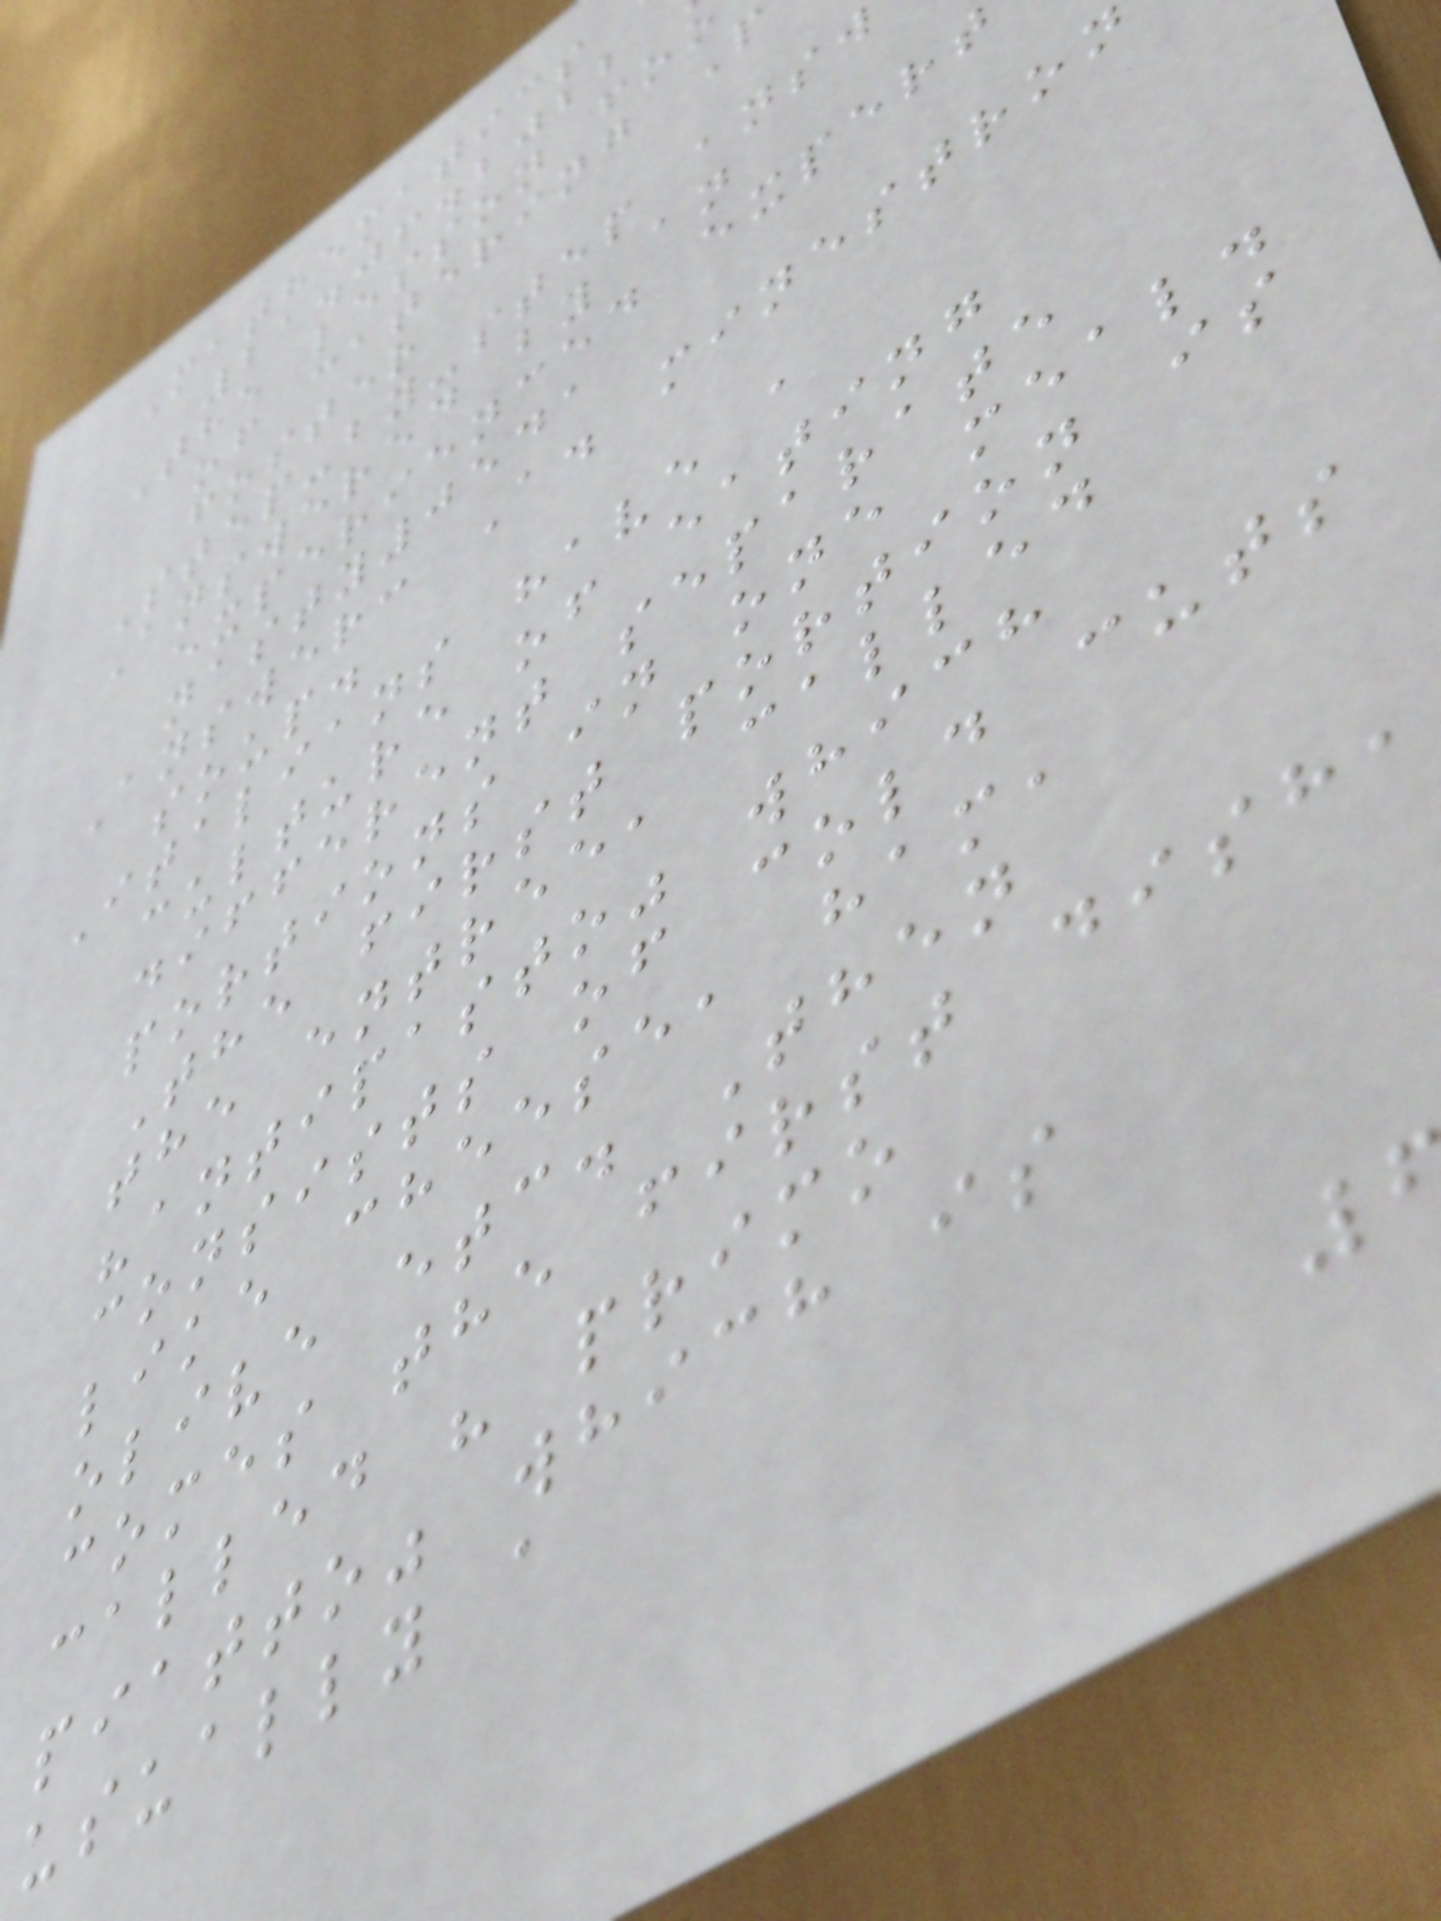Mathematics
21.06.2022
The lesson foo
of catering P
foster
Step-by-step answ
Answered by an
experienced expert
nasty0541
Answer: A. minestron
soup.
Italians have a
culture of eating
different separate
portions in one meal.
The first portion is
the entree, called
"antipasto" which
consists of cold cuts
like cheese, ham,
olive etc. Then
comes the first dish,
called " primo
piatto" which is
usually a
